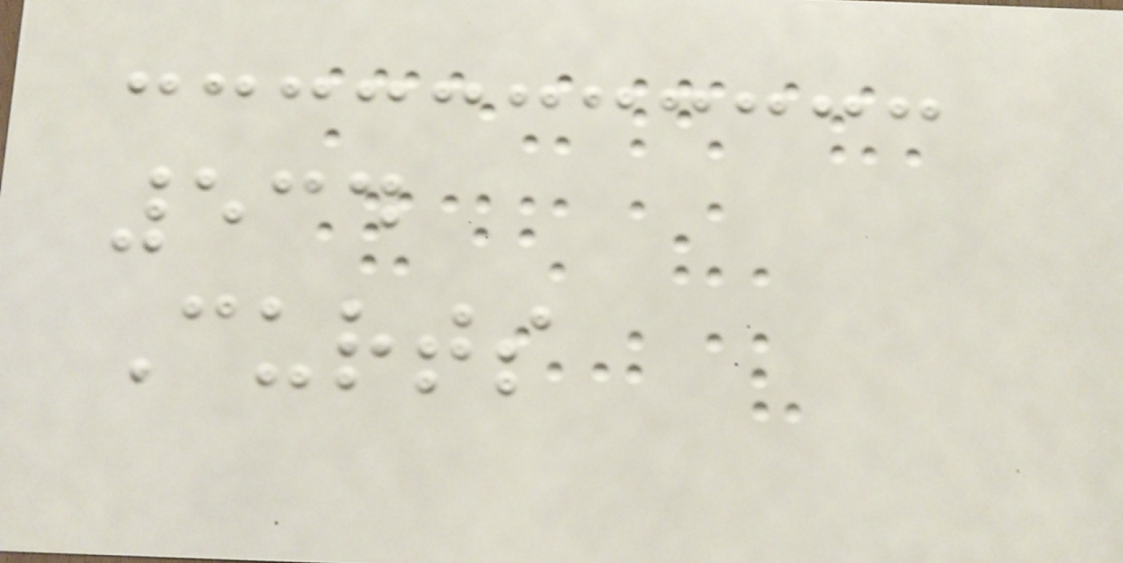534
Curts
